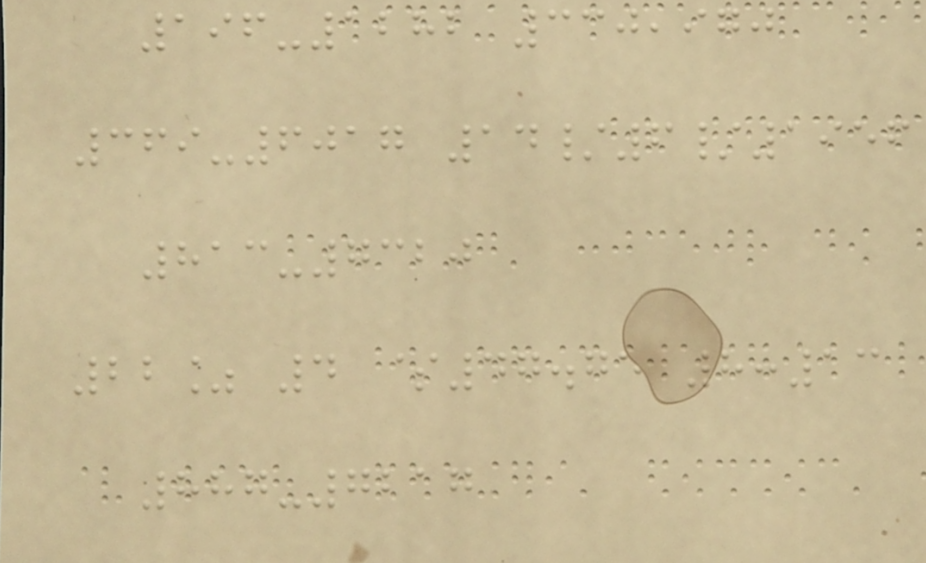196-1282 330,970
369-6017 14/6/1956
813-7320
22% 4 $47.75 8:13
887-7217
